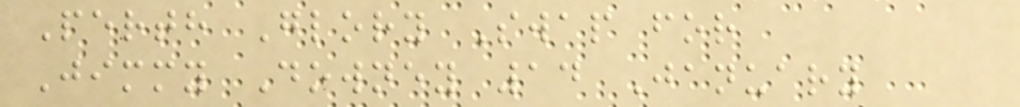Perth Glory Swap for
Jimmy Downey 14 January
